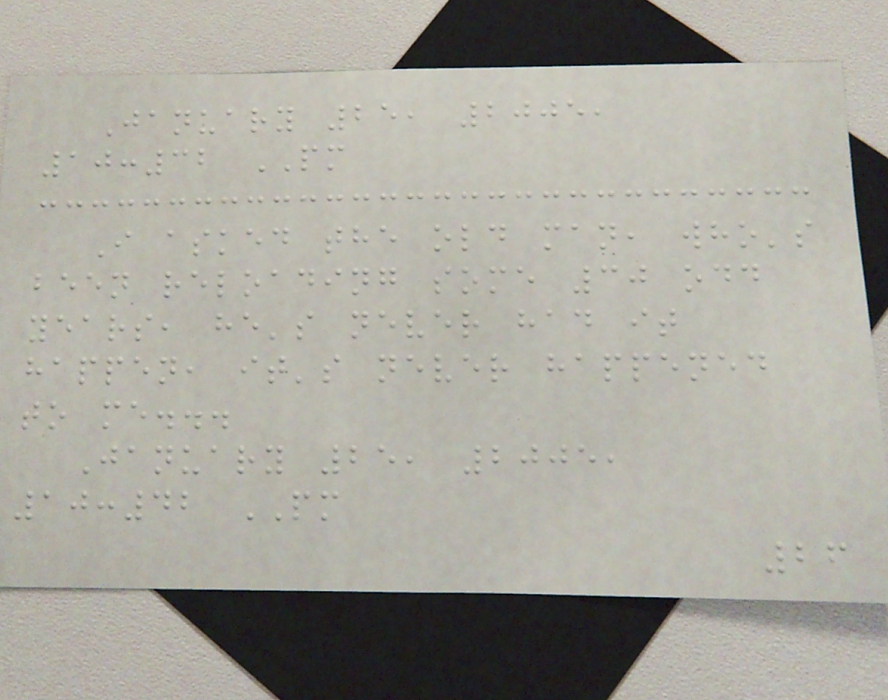January 25, 2005,
10:32 PM
I asked the old man, who's
been reloading some 30 odd
years, he's never had it
happen, it's never happened
to me...
January 25, 2005,
10:42 PM
26
